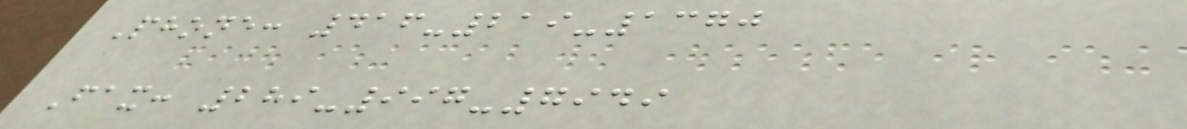Phone: 416-219-1370
Fax: 289-997-7949
